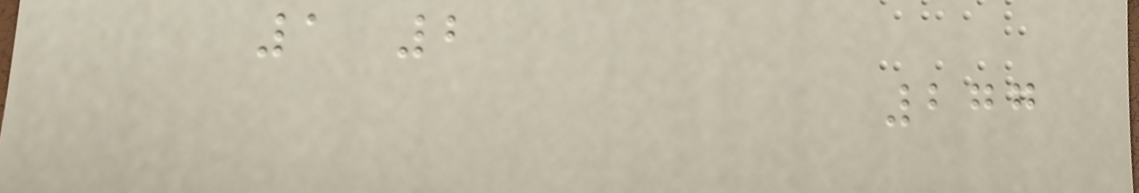1 2
277
